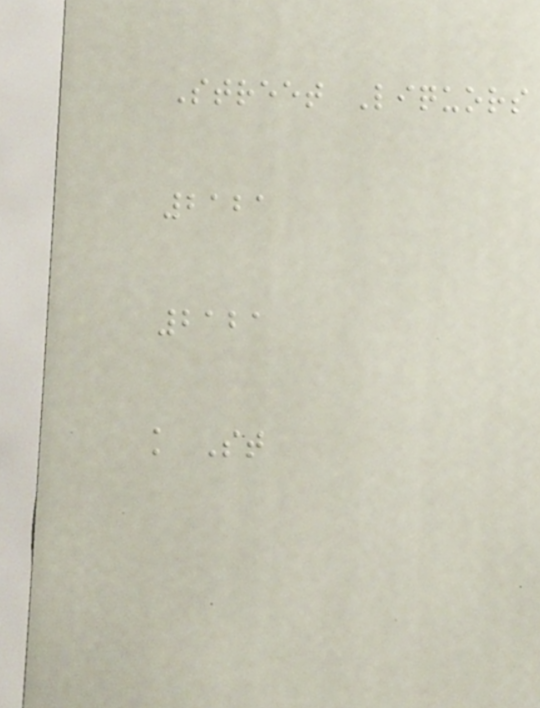Street Liquors
2121
2121
k St
